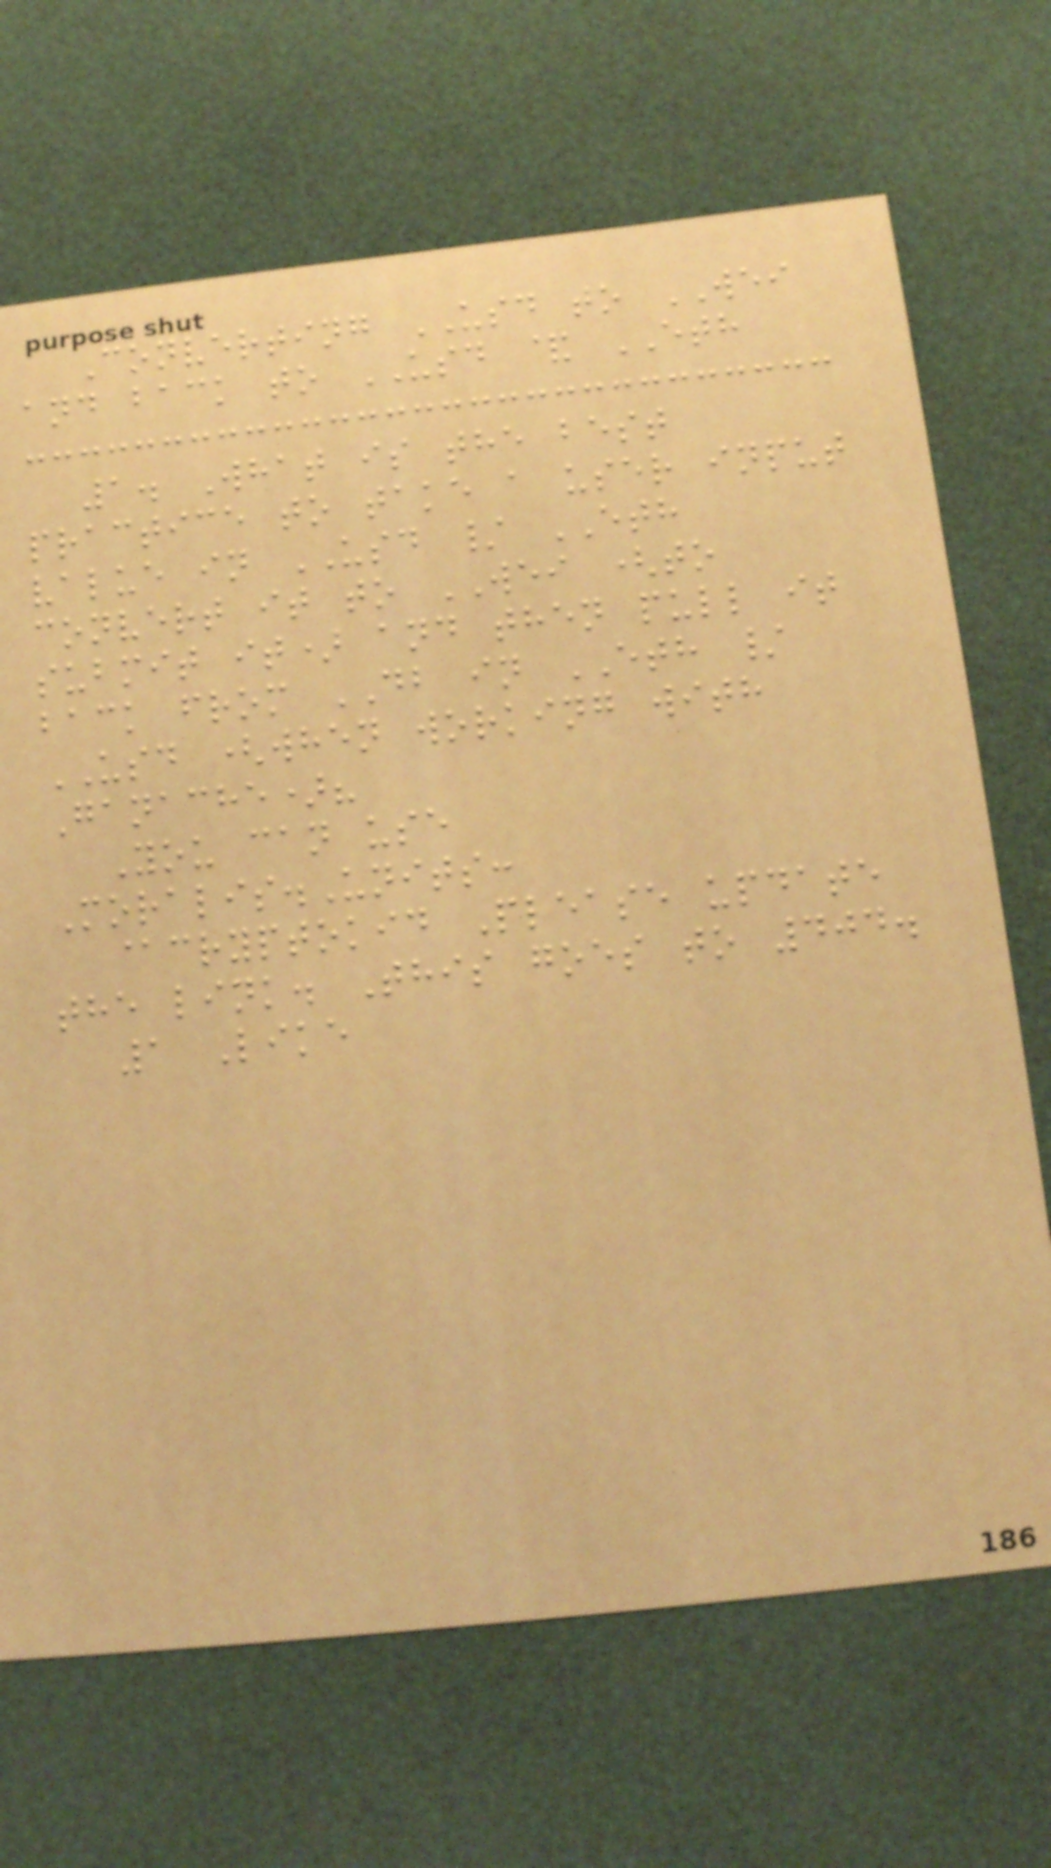Converting USD to WEI
and back to USD & ETH
1. What is the best
practice to take a user input
value in USD / ETH
convert it to WEI (to
submit it) and then pull it
back from DB in ETH /
USD (when working with
Ganache)?
You can use
Moralis.Units:
@cryptokid Please update
the link. This goes to 404.
1 Like
